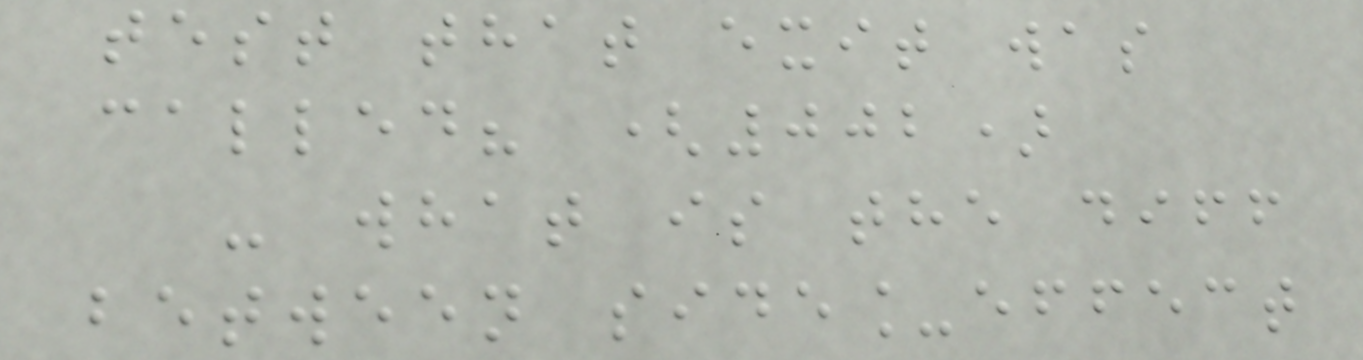test that exit was
called? (002)
- what is the diff
between side_effect
